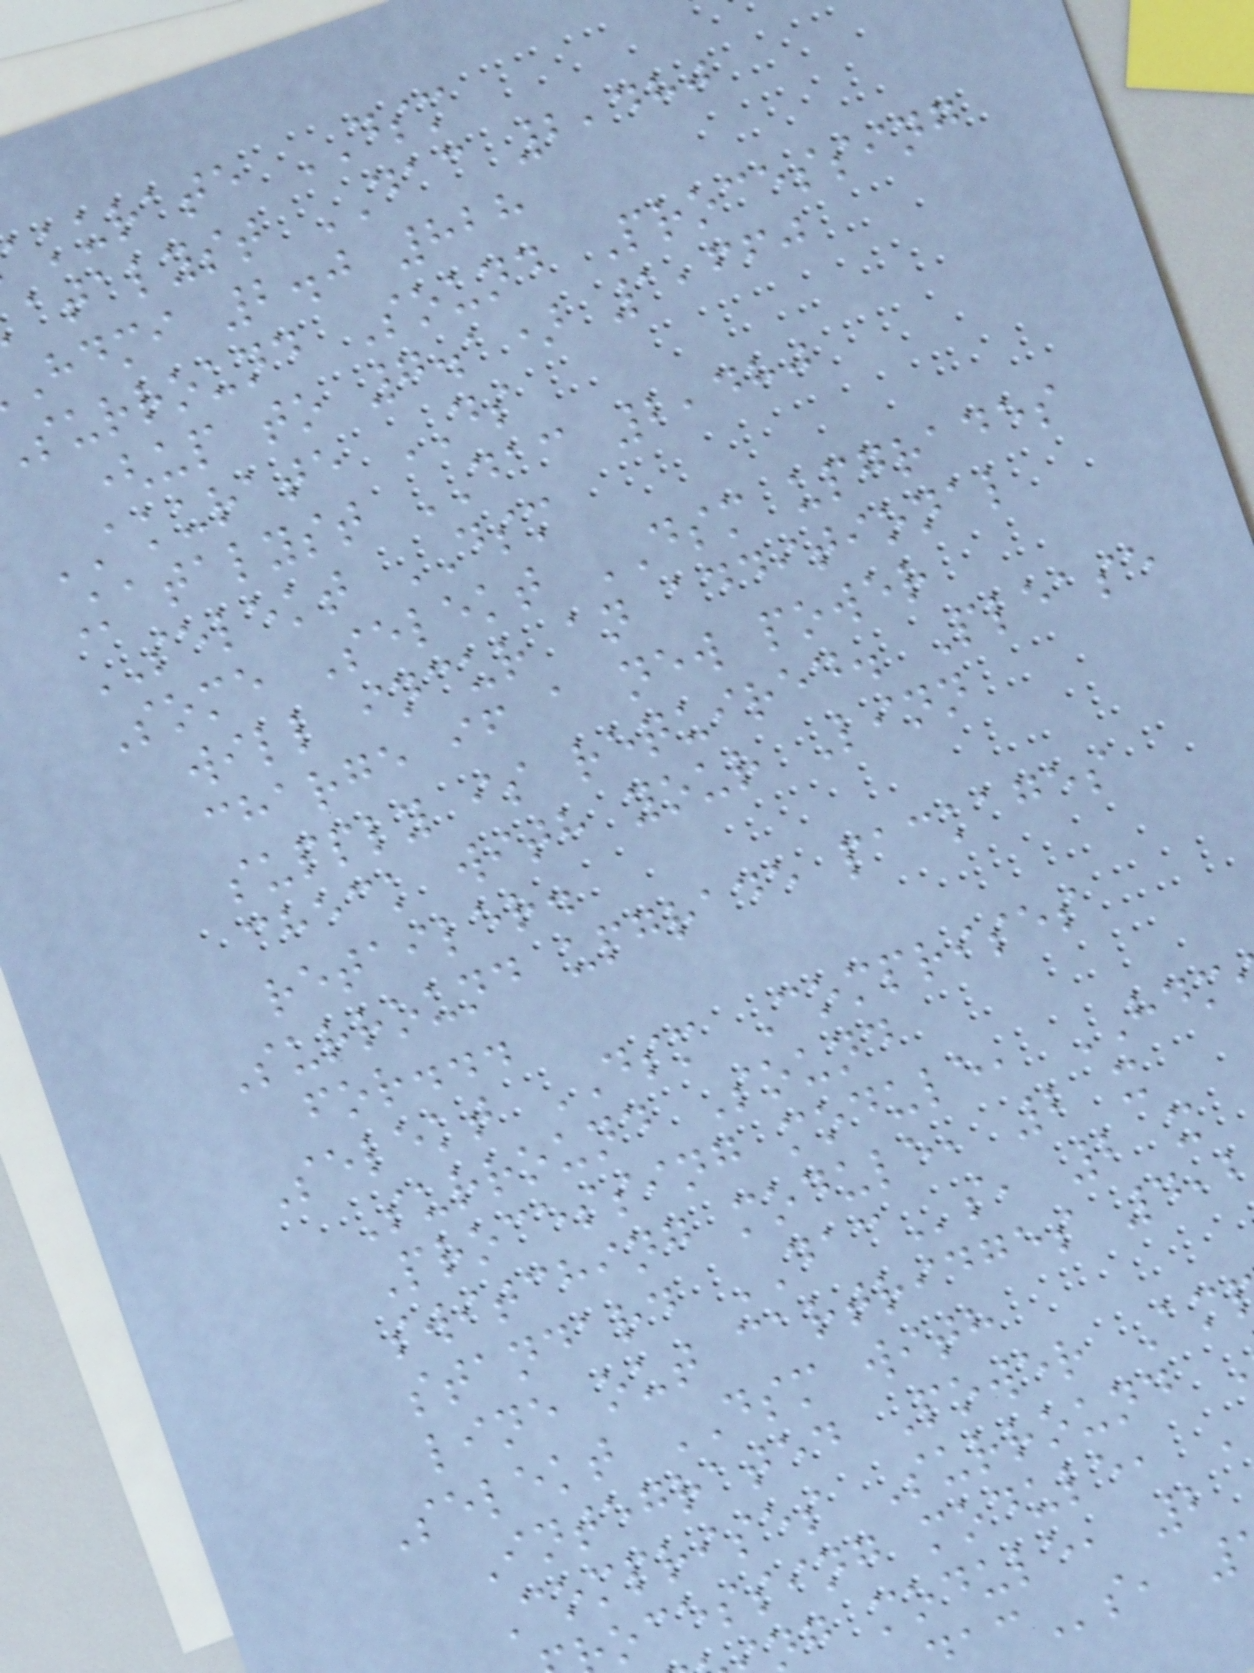akurate DSM
atalyst DAC 2,480
hdmi 2.0 828
surround Sound Processing
(up to 7.1) 1,660
AKURATE DS
Katalyst DAC 2,480
SELEKT DSM
Some Selekt DSM upgrades
will incur an additional
charge if a new power
supply is required. Please
check with your Linn
retailer.
Surround upgrade packages
for...
Selekt DSM Comprises
Surround Sound
Processing module, HDM
switching module, 2 x
standard DACs, 2 x
line out cartridges 4,
Selekt DSM with
Integrated Power Am
Comprises Surround
ocessing module,
ng module, 2
